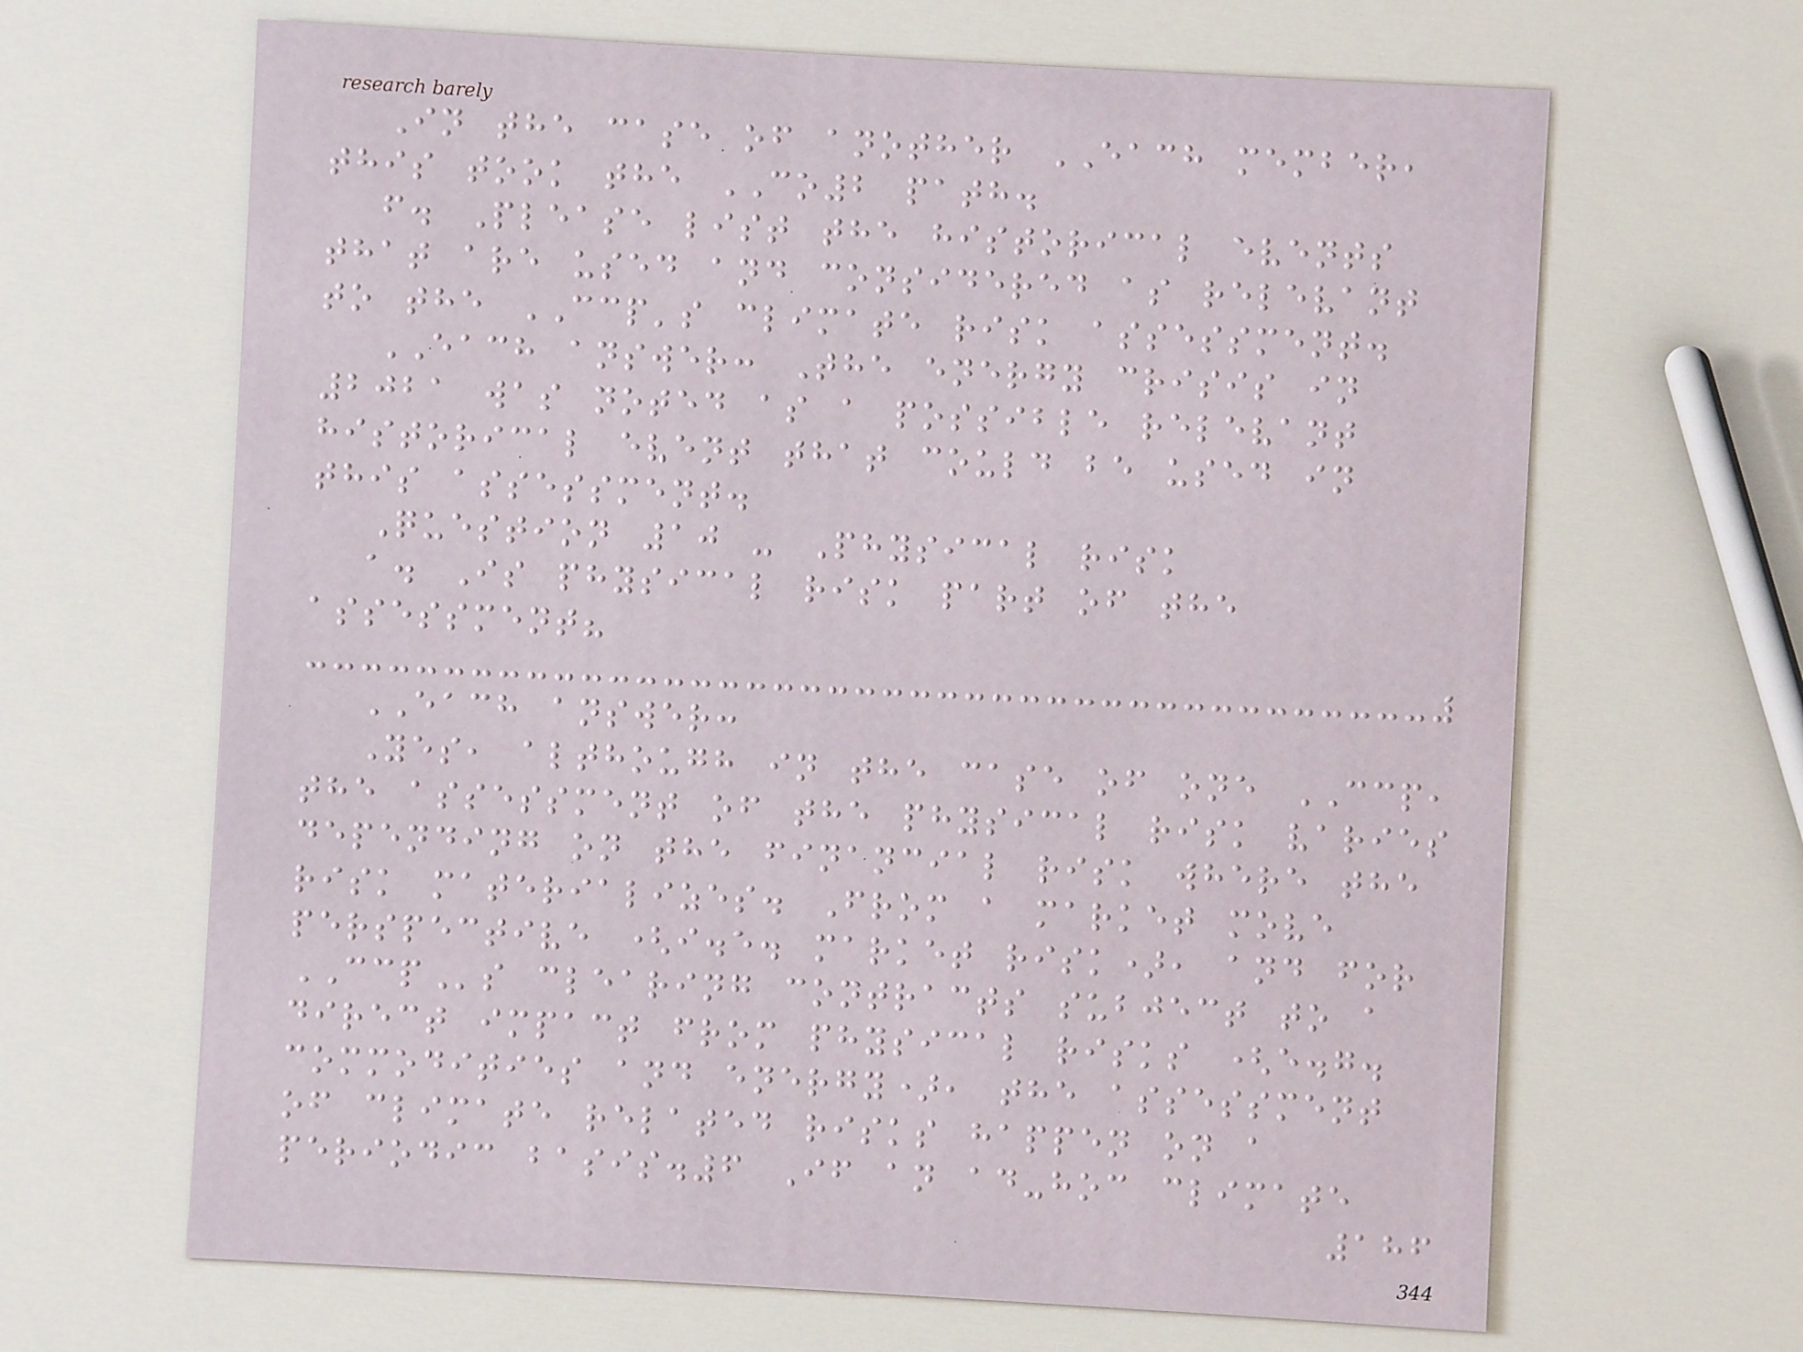In the case of another EACH member,
this took the CO2 path.
f. Please list the historical events
that are used and considered as relevant
to the CCP's climate risk assessment.
EACH answer: The energy crisis in
2021 was noted as a possible relevant
historical event that could be used in
this assessment.
Question 10 - Physical risk
a. Is physical risk part of the
assessment?
EACH answer:
Yes, although in the case of one CCP,
the assessment of the physical risk varies
depending on the financial risk where the
risk materializes. From a market move
perspective (i.e. market risk), and for
CCPs clearing contracts subject to a
direct impact from physical risks (e.g.
commodities and energy), the assessment
of climate related risks happen on a
periodic basis.6 If an ad-hoc climate
186
